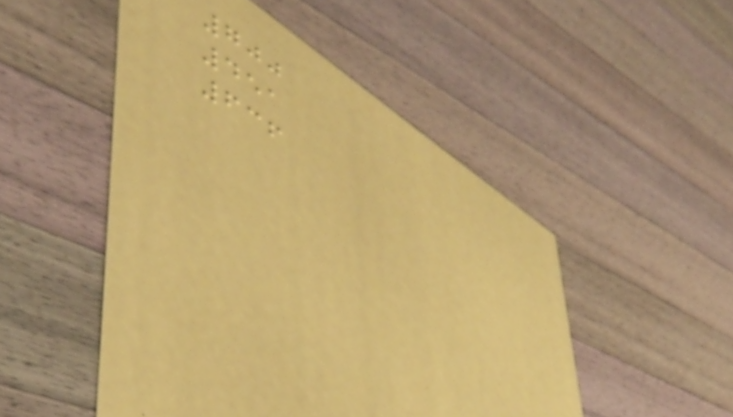700
451
636
